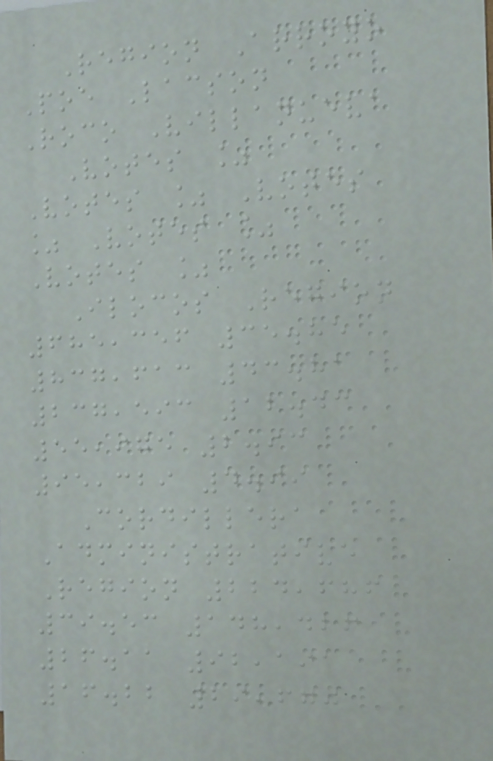Region Arroyo
Poe Lacson
Roco Villanueva
Votes %
Votes % Votes
% Votes %
Votes %
Ilocos Region
685,356 35.85
837,613 43.81
237,593 12.43
55,975 2.93
95,329 4.99
Cordillera
Administrative
Region 224,686
39.53 148,426
26.11 92,191
16.22 29,670
